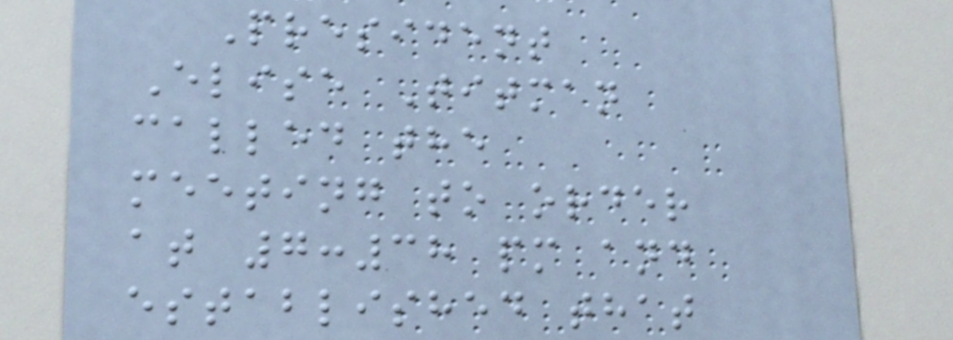President
Elise Titman
called the
meeting to order
at 7:38 pm and
established that
